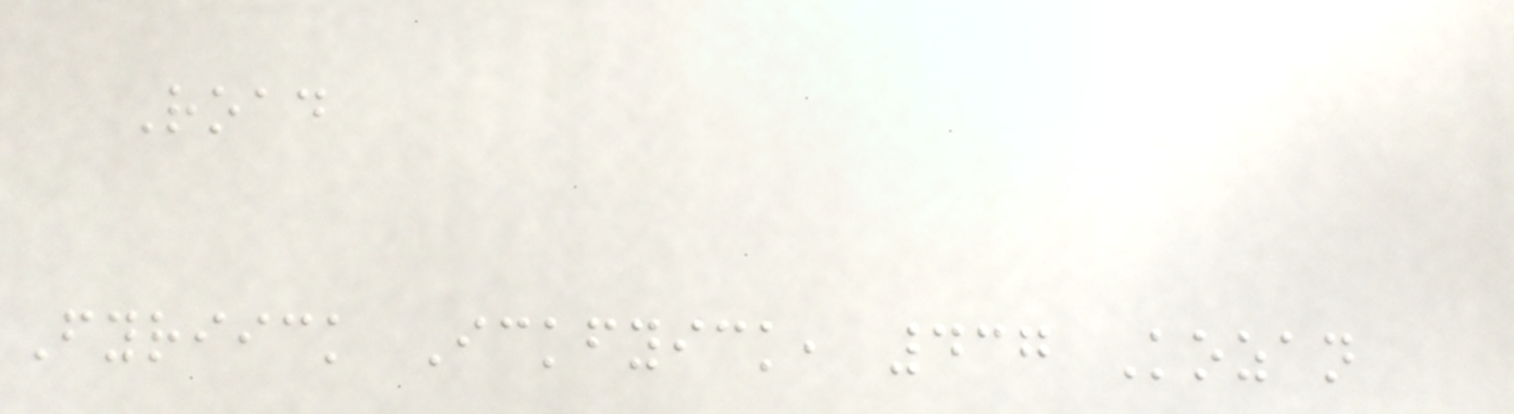Road
Fyriick Ickfyick, 437 Kozan
